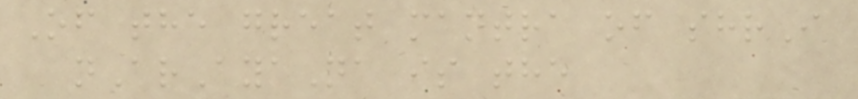Of the great mantra of shrI
nArAyaNa is the
